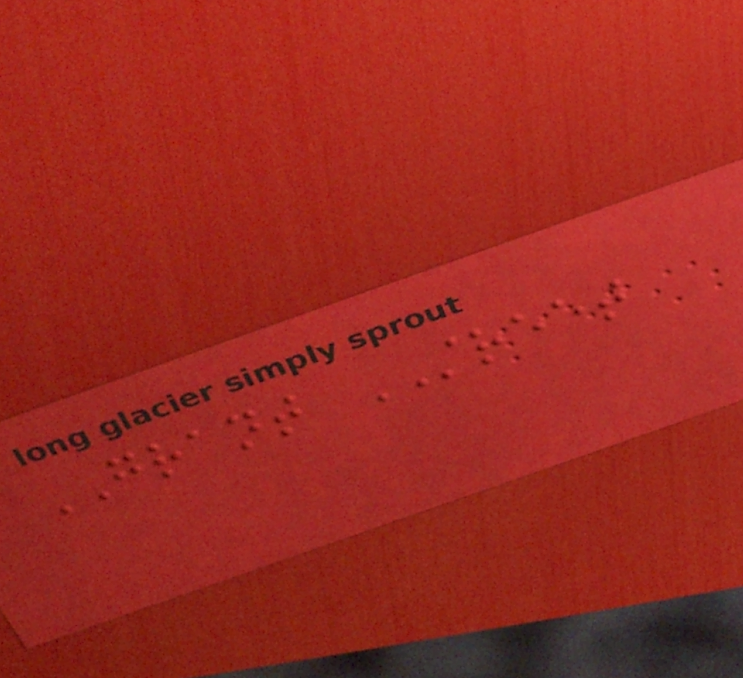GRANT STREET
